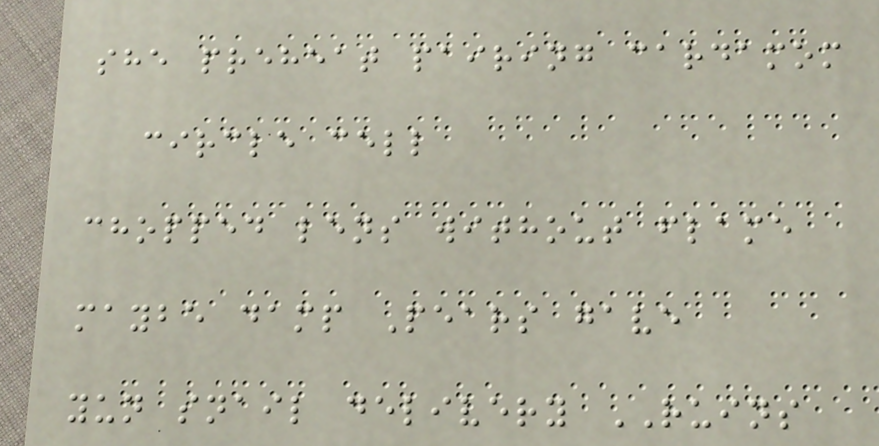she preheat pairing cardamom
circle cell
chopped lens without flame
maybe damp Pears gave
yun snail delivery RUINS
